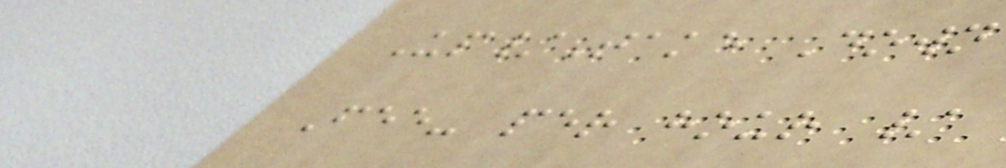Up/Take Down
Fee- per hour /
